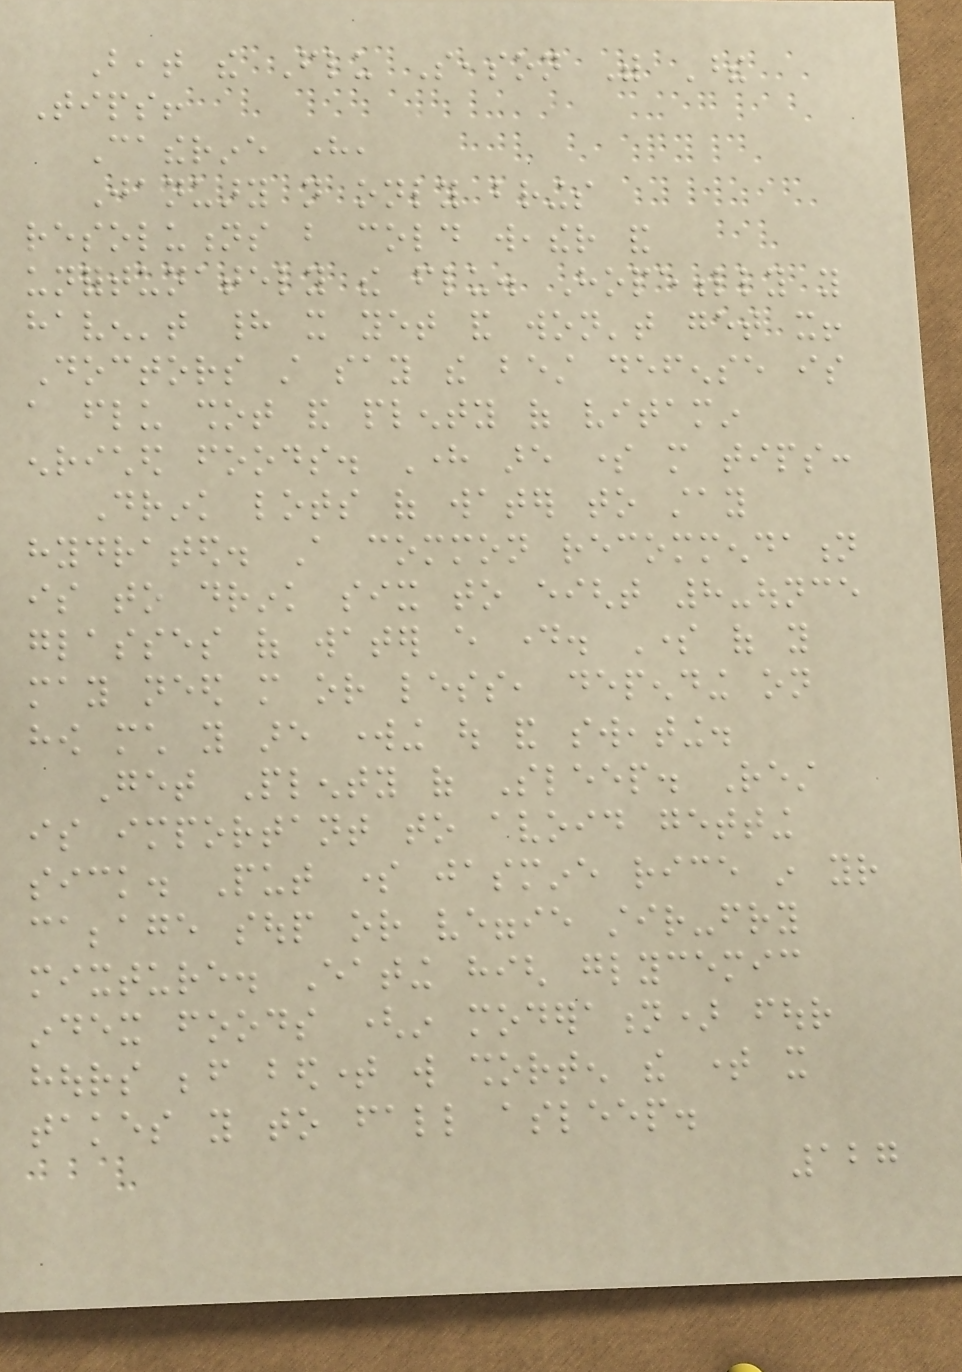Beat the Flu Season With These
Tips!
Catherine here,
January not only brings
resolutions but cold weather and
unfortunately the flu. Hopefully you
haven't had it yet and won't get it!
Doctors still say the best defense is
a flu shot and plenty of vitamin
enriched foods. Here are some more tips:
Drink lots of water to stay
hydrated. A common recommendation
is to drink six to eight 8-ounce
glasses of water every day. Some of you
may need more or less, depending on
how much you are working out and sweating.
Get Plenty of Sleep. Rest
is important to avoid getting
sick. Put some jasmine rice in your
cabbage soup or veggie stir-fry
mixture. Eating high glycemic
index foods (in moderation) four
hours before bedtime will shorten the time it
takes you to fall asleep.
127
